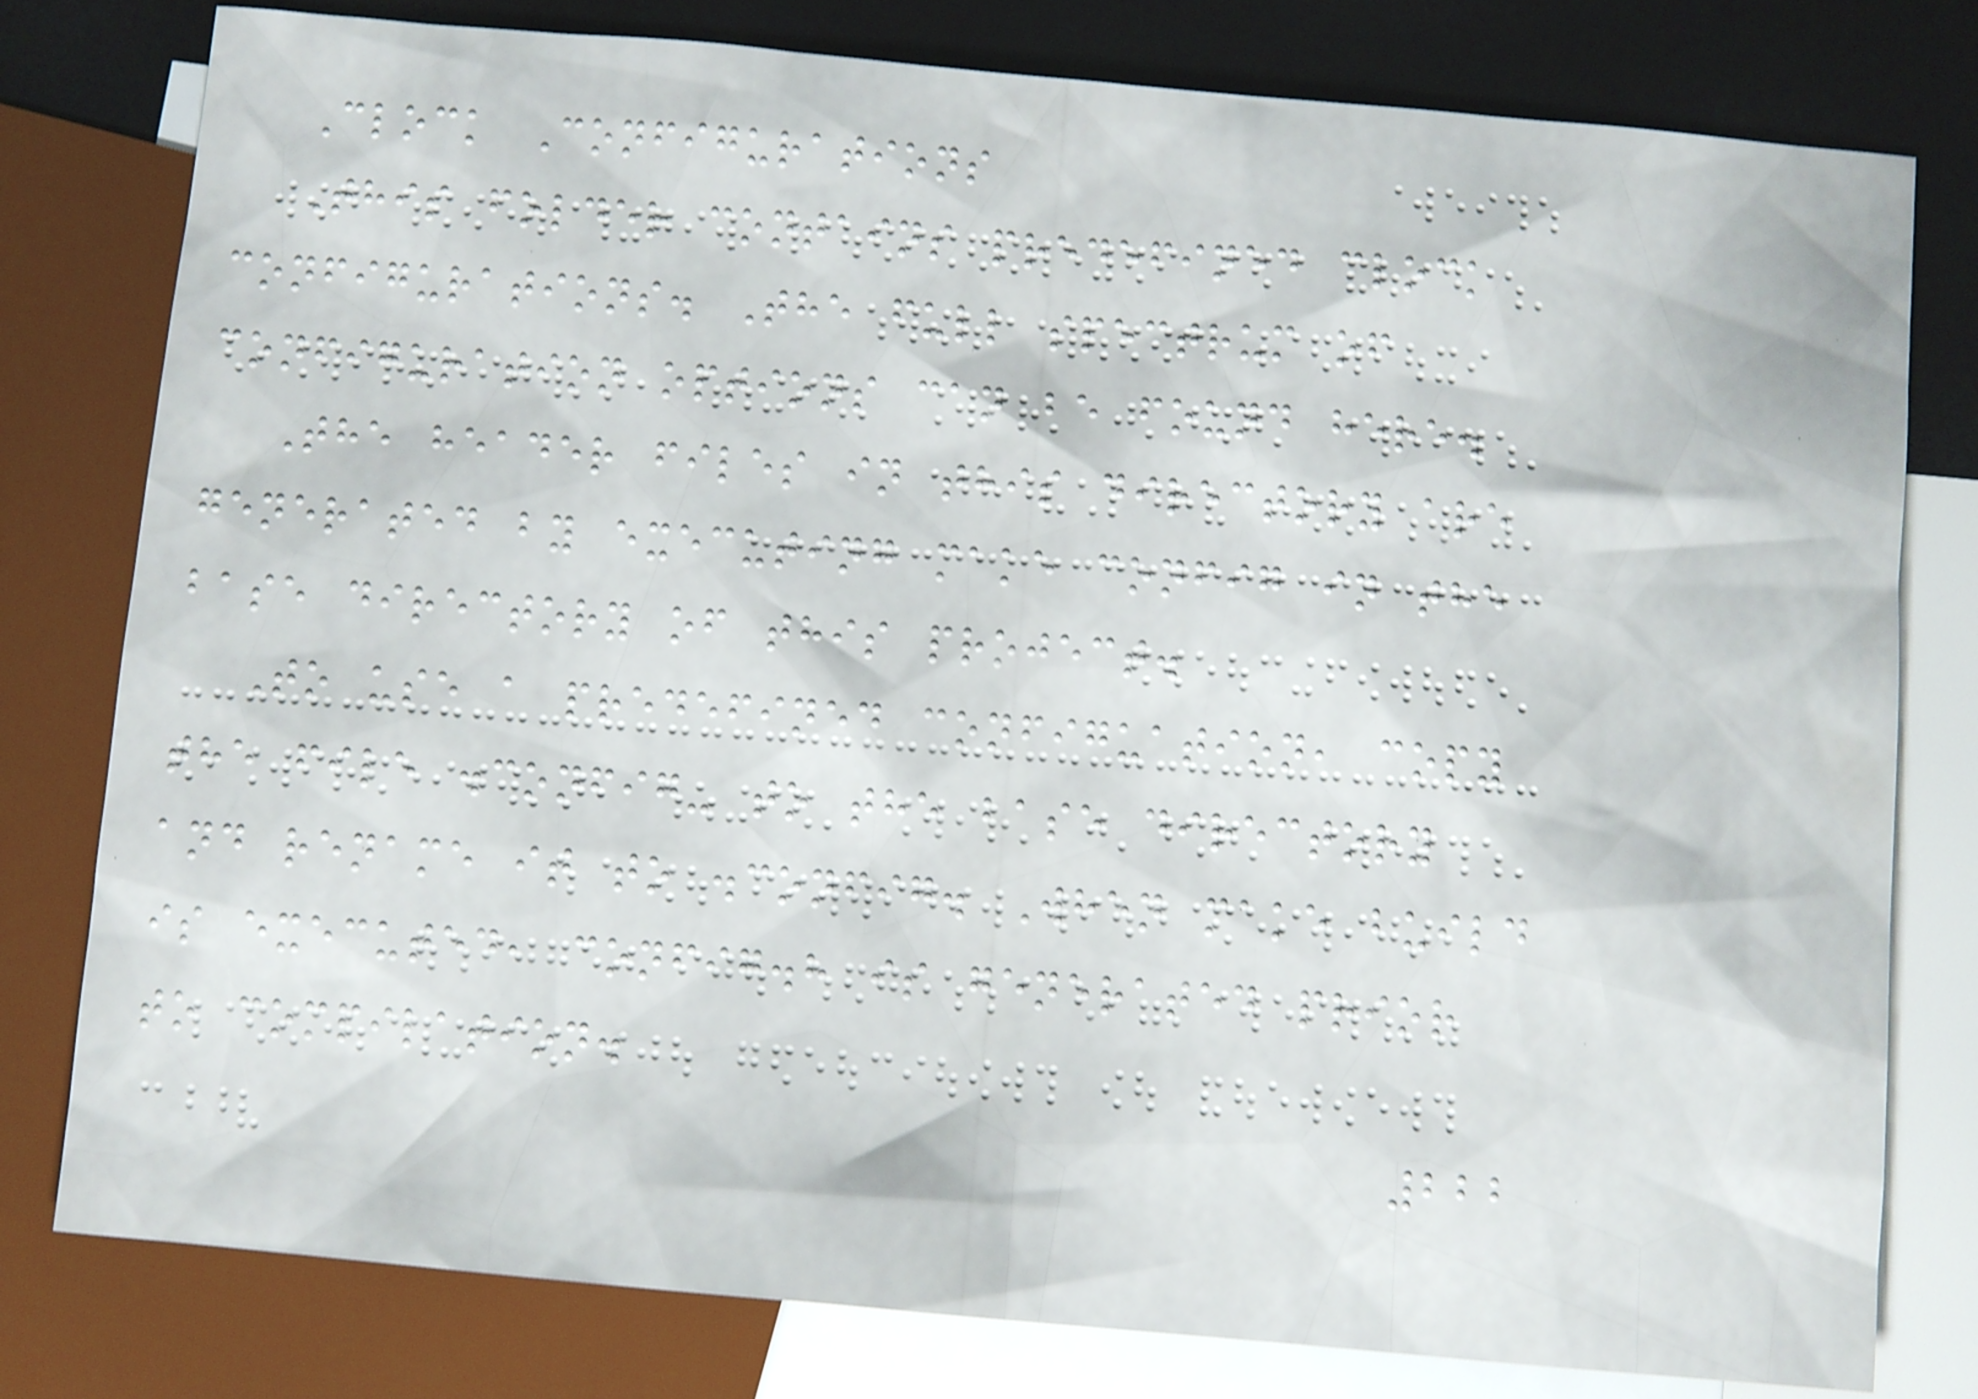Clock Configurations
This folder contains predefined clock
configurations. The full spectrum of
configuration options can be found here.
The header files in this directory are
generated by executing make config in the
base directory of this project.
To use a predefined configuation, copy
the file .config- to the base directory
and rename it to .config. When make build
is executed, config.h is generated prior
to compilation.
222
